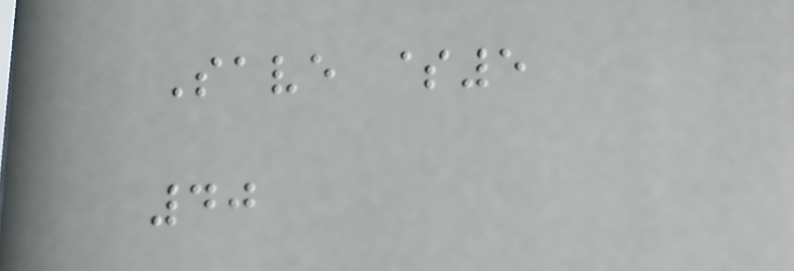Save $5
40
